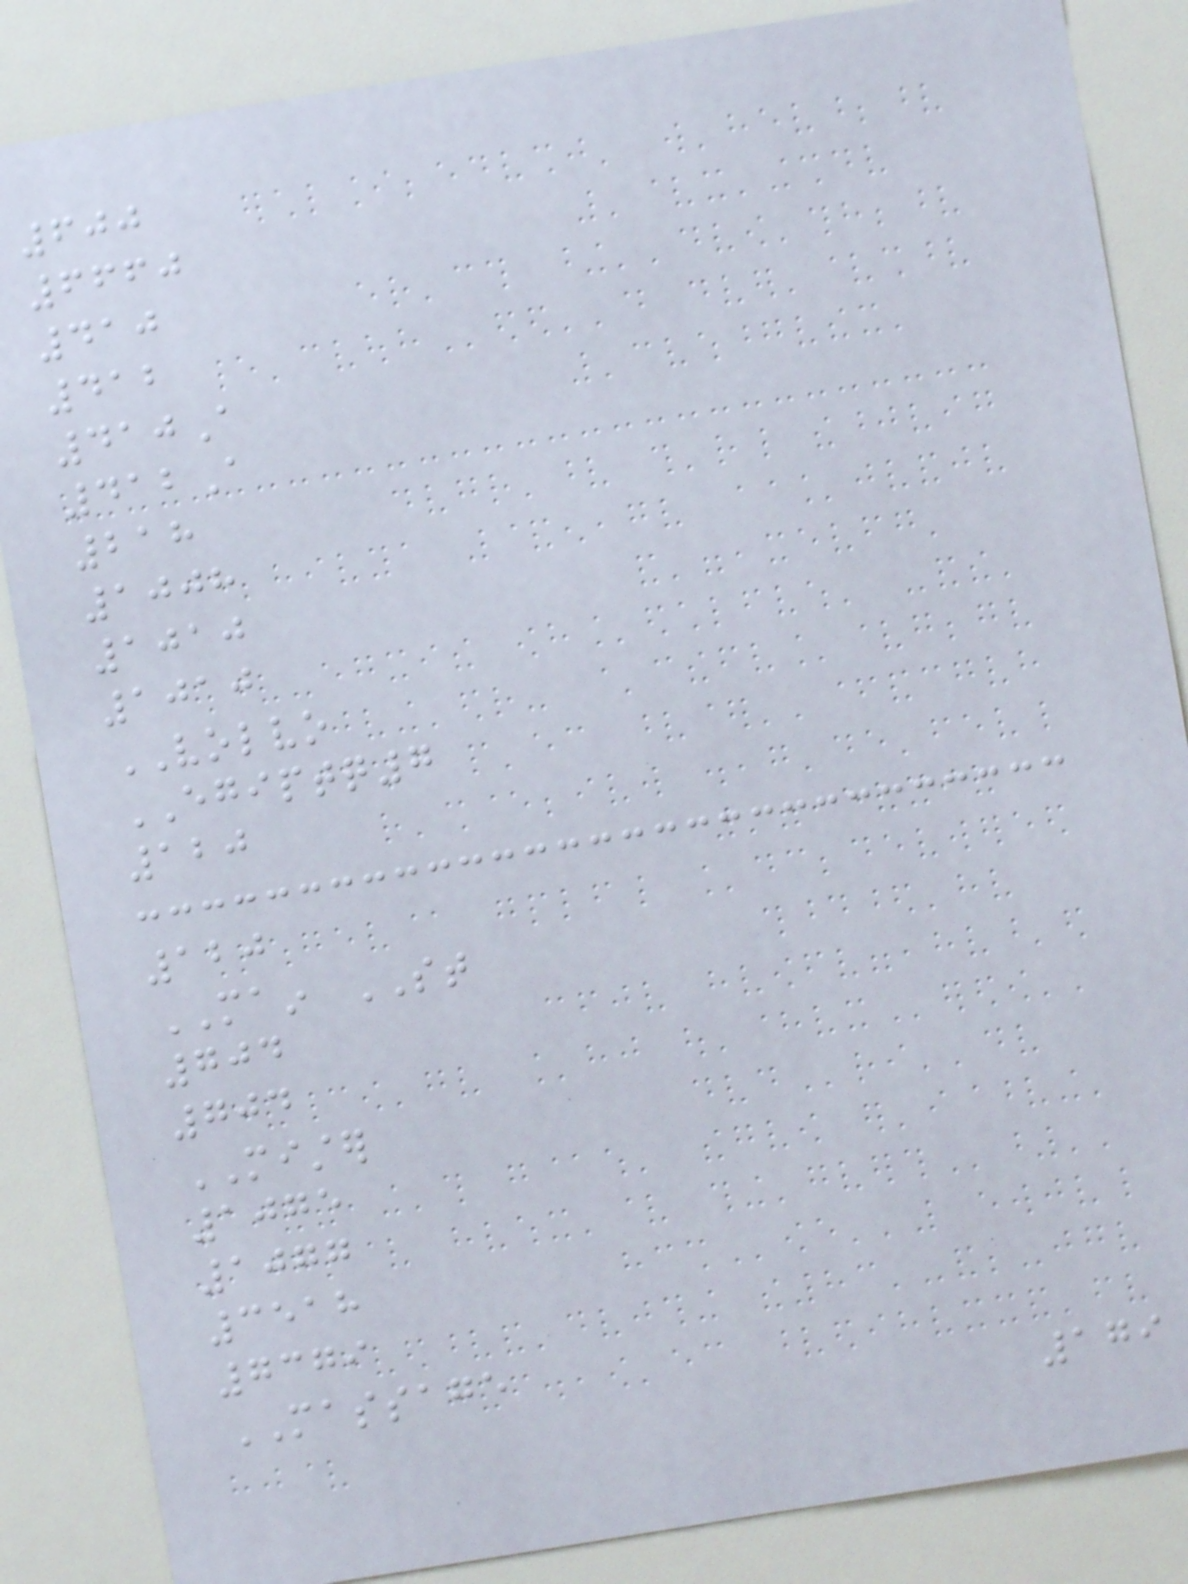600
6660
410
412
410A
412A
218
1008
1010
1010
VOLVO
EGIPTQ7
120
120
MAIN ST
704
704
MISTER
1075
1077
3518
7379
MASSAGE
179
